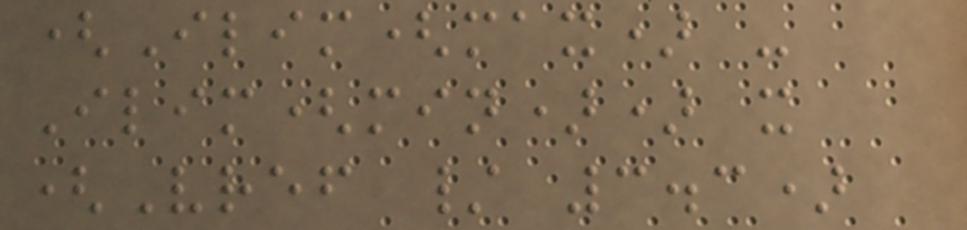(Ilim(max) -
Ilim(min)) x
(Vref / 3.3)
